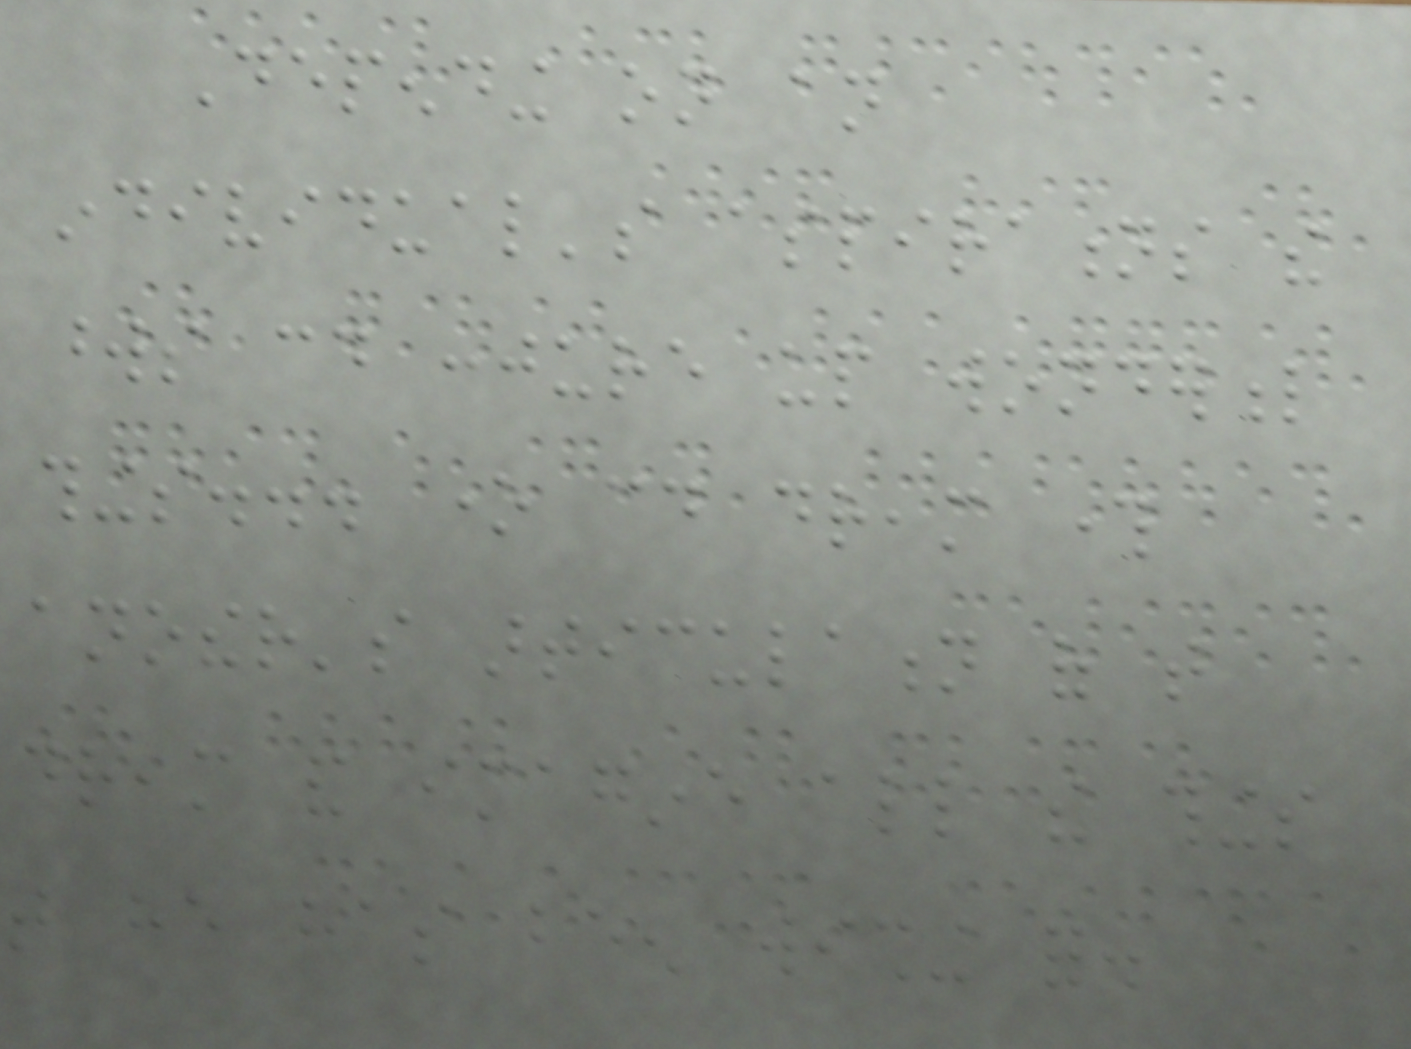Depending on an
individual's aspirations the
words could conjure up wonderful
things... one could dream through
another's articulation of that
dream and imagine all the things
that he has been wishing for.
